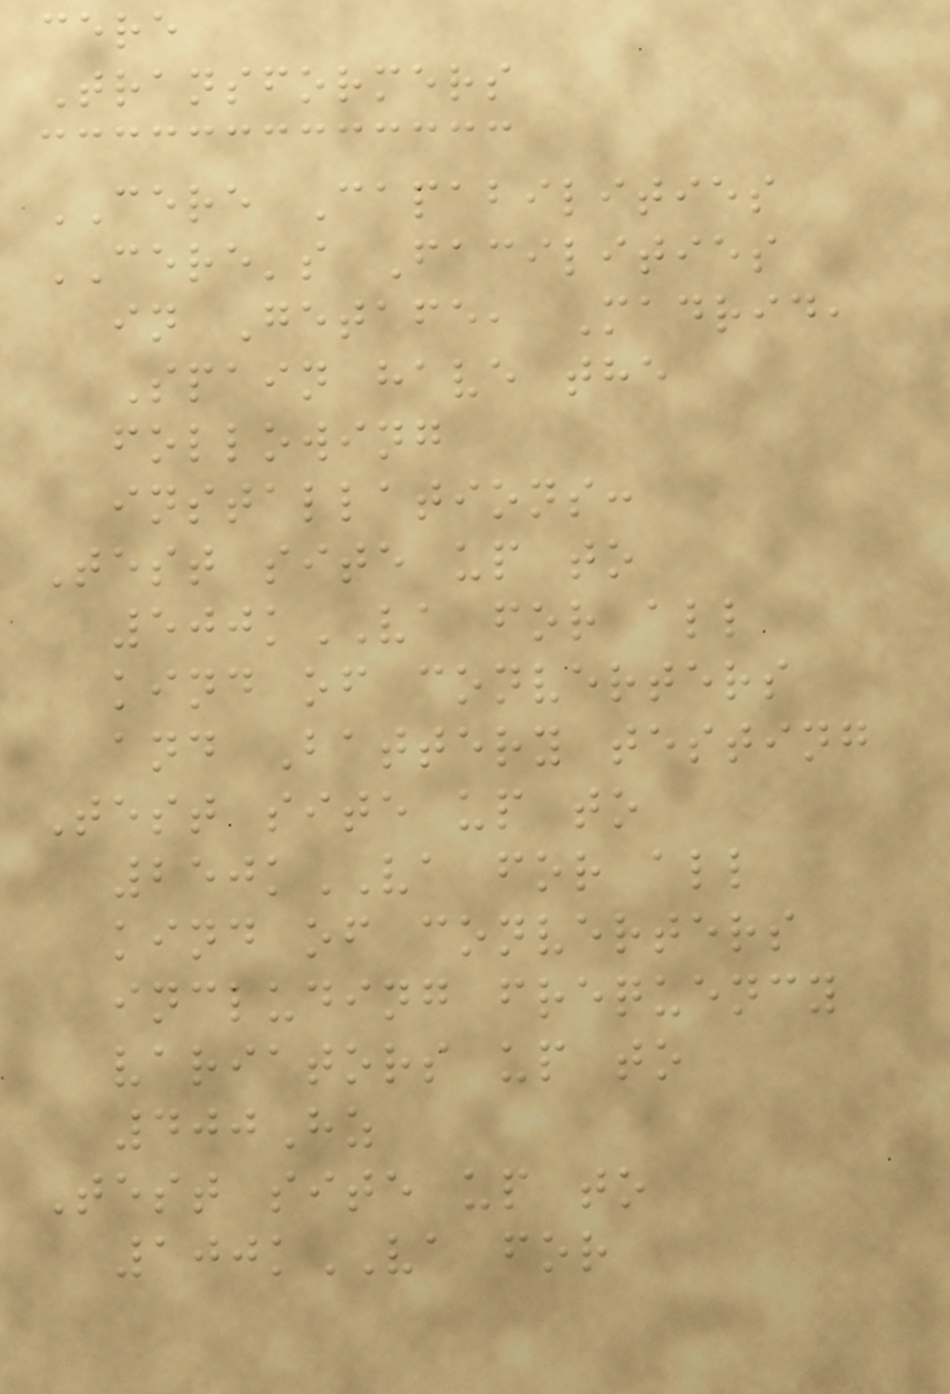cere
Transformers
CERE Capabilities
CERE's Facilities
in Getafe, Madrid,
Spain have the
following
installations:
Test site up to
500kVA for all
kind of converters
and Battery testing
Test site up to
250kVA for all
kind of converters
including frequency
variators up to
400Hz
Test site up to
100kVA for
